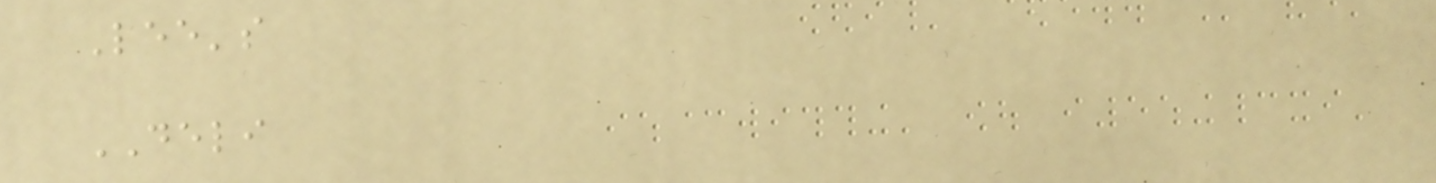Lee's
DELI
